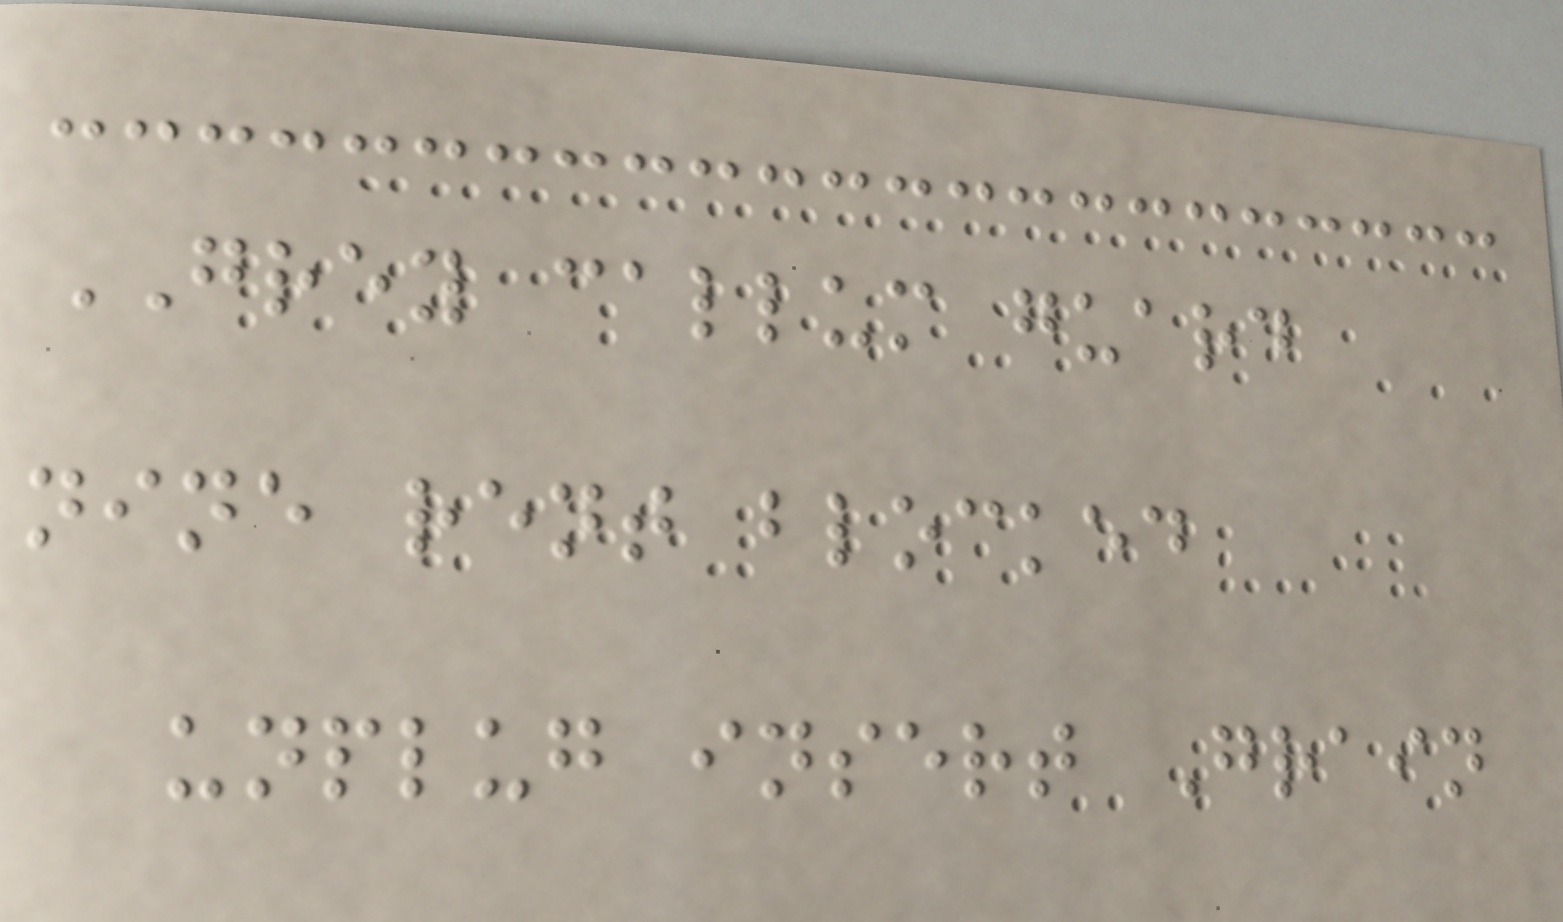GREY callum guard
nine rent blocked
unplug insert Grain
